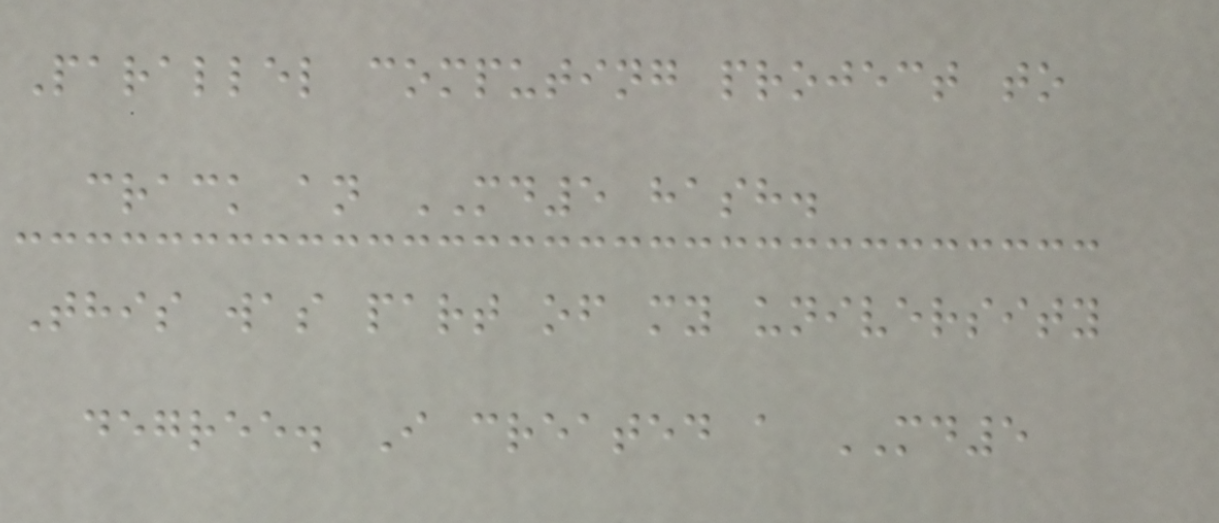Parallel computing project to
crack an MD5 hash.
This was part of my university
degree. I created a MD5
